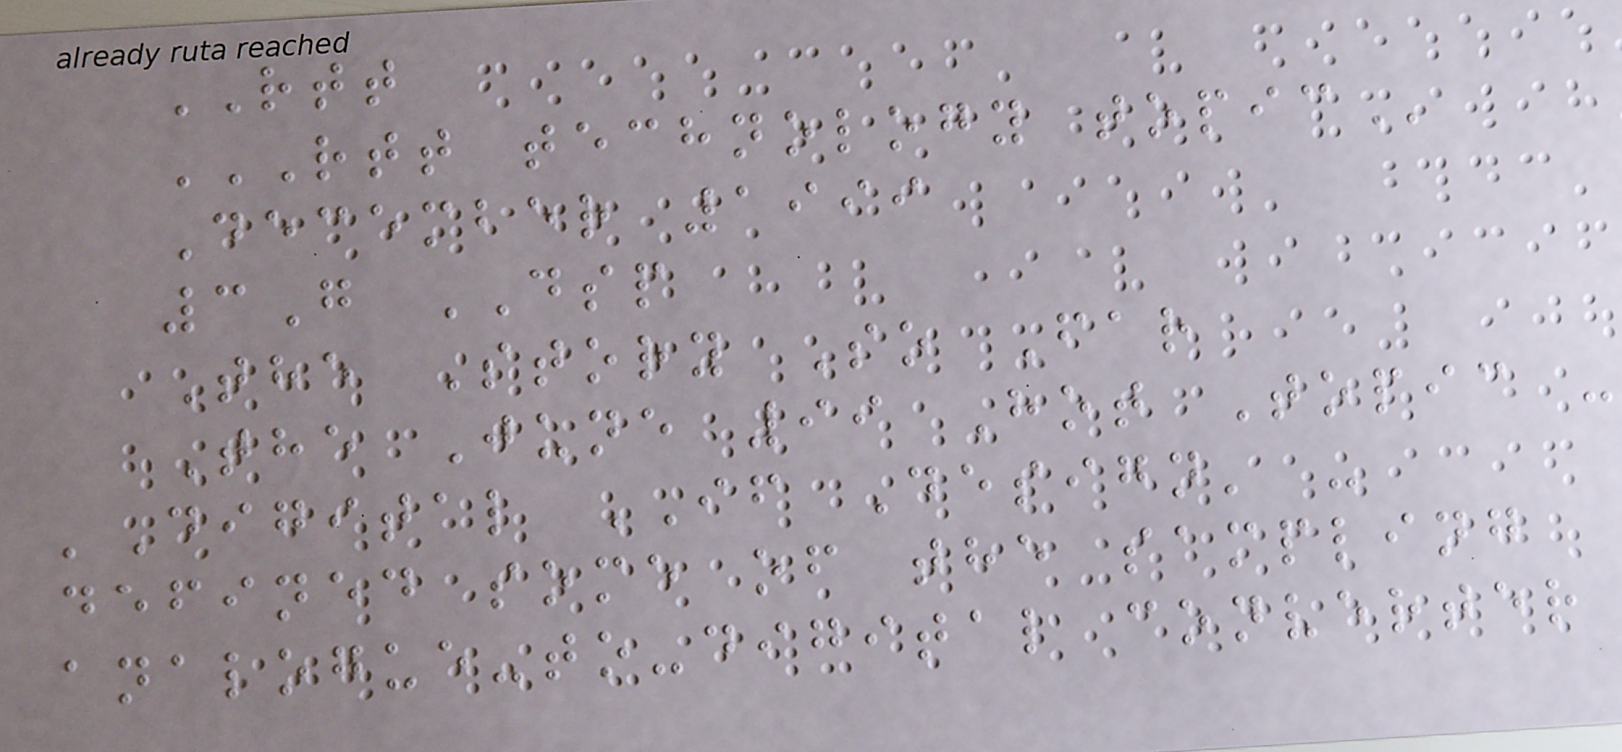RTT
RTT TECHNOLOGY TOPIC
December 1999
3G DSP
The Story So Far
The June 99 Hot Topic -
'Digital IF Design' -
defined some of the sampling
analogue-to-digital converter
